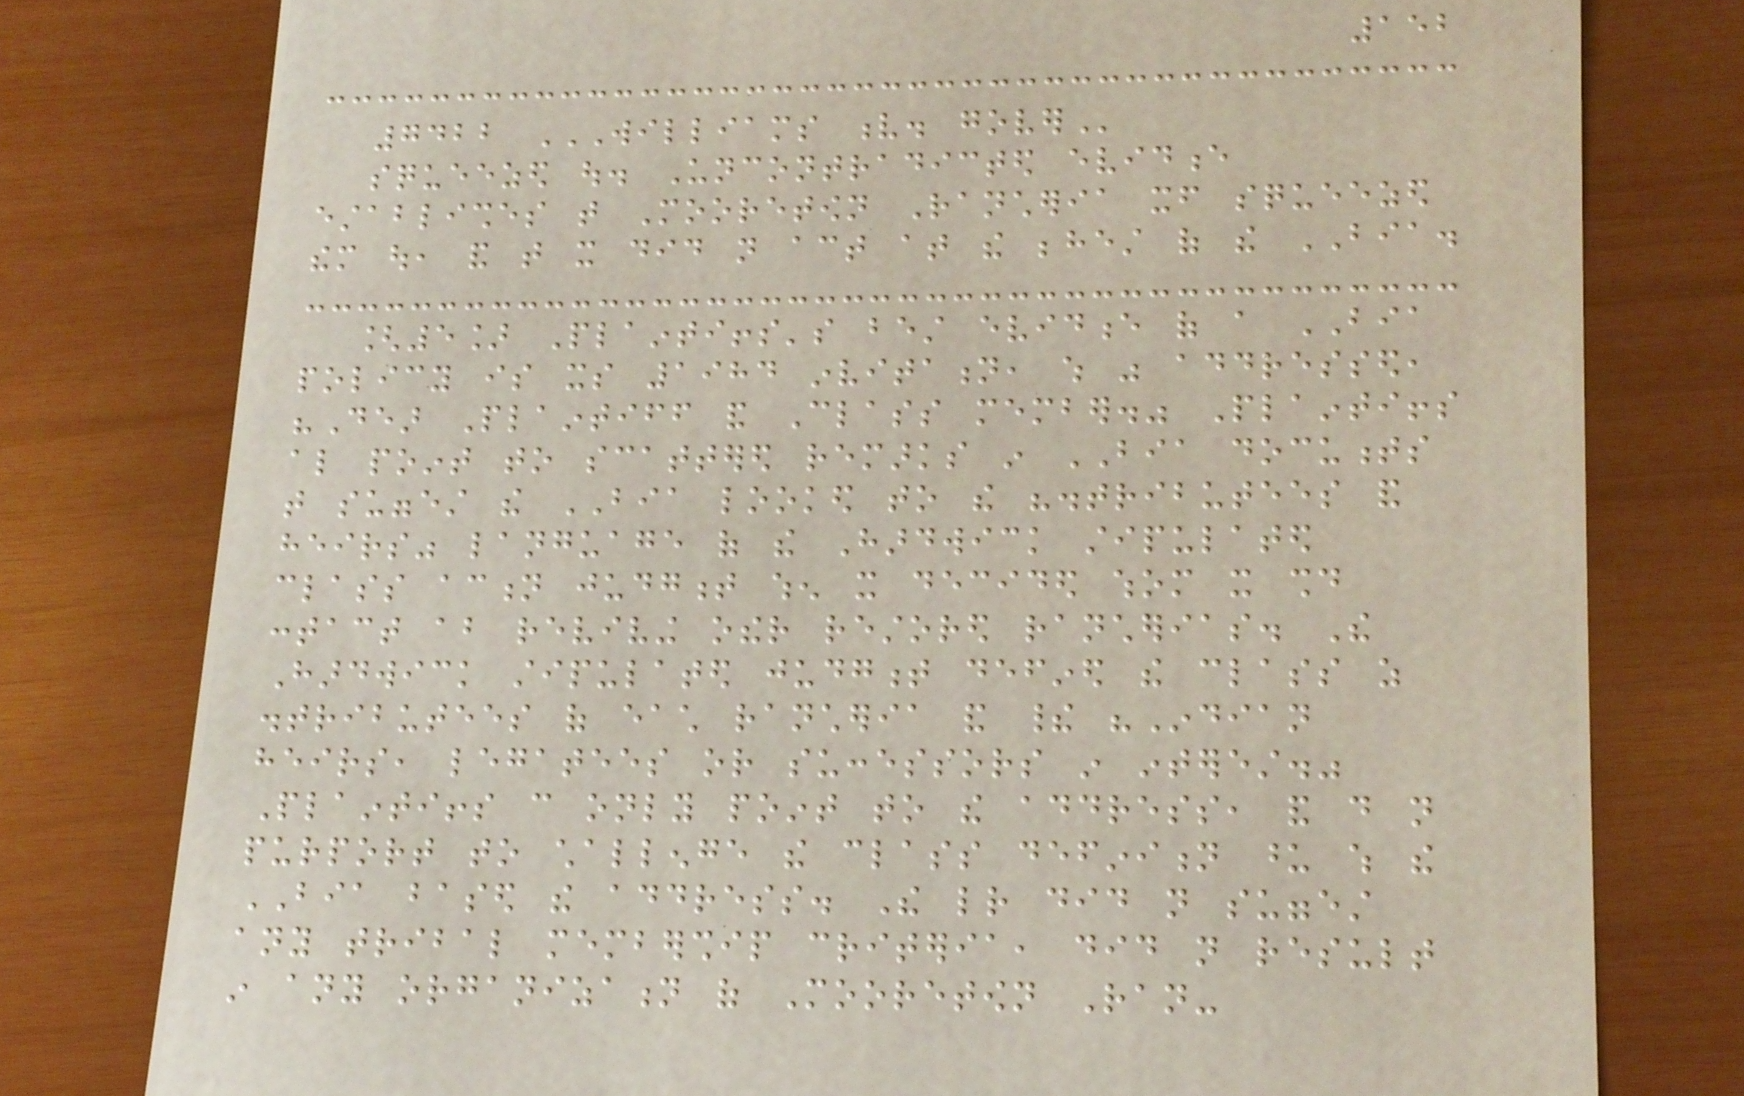152
7422 WILLIAMS V. GOVER
squeezed out. Uncontradicted evidence
establishes that Mooretown Rancheria itself squeezed
them out, and that it did not act at the behest of the BIA.
[5] Plaintiffs's best evidence of a BIA
policy is its 1984 invitation, which was addressed,
"Dear Plaintiff and Class member." Plaintiffs
also point to scattered remarks in BIA documents
that suggest the BIA looked to the "distributees and
heirs" language of the Hardwick stipulated
class action judgment when it decided whom it should
contact about reviving other restored rancherias. The
Hardwick stipulated judgment defined the class as
distributees of each rancheria and their "Indian
heirs, legatees or successors in interest."
Plaintiffs can only point to the address, and do not
purport to challenge the class definition upon which the
BIA based the address. The letter did not suggest
any tribal membership criteria, did not result
in any organization of Mooretown Ran-
